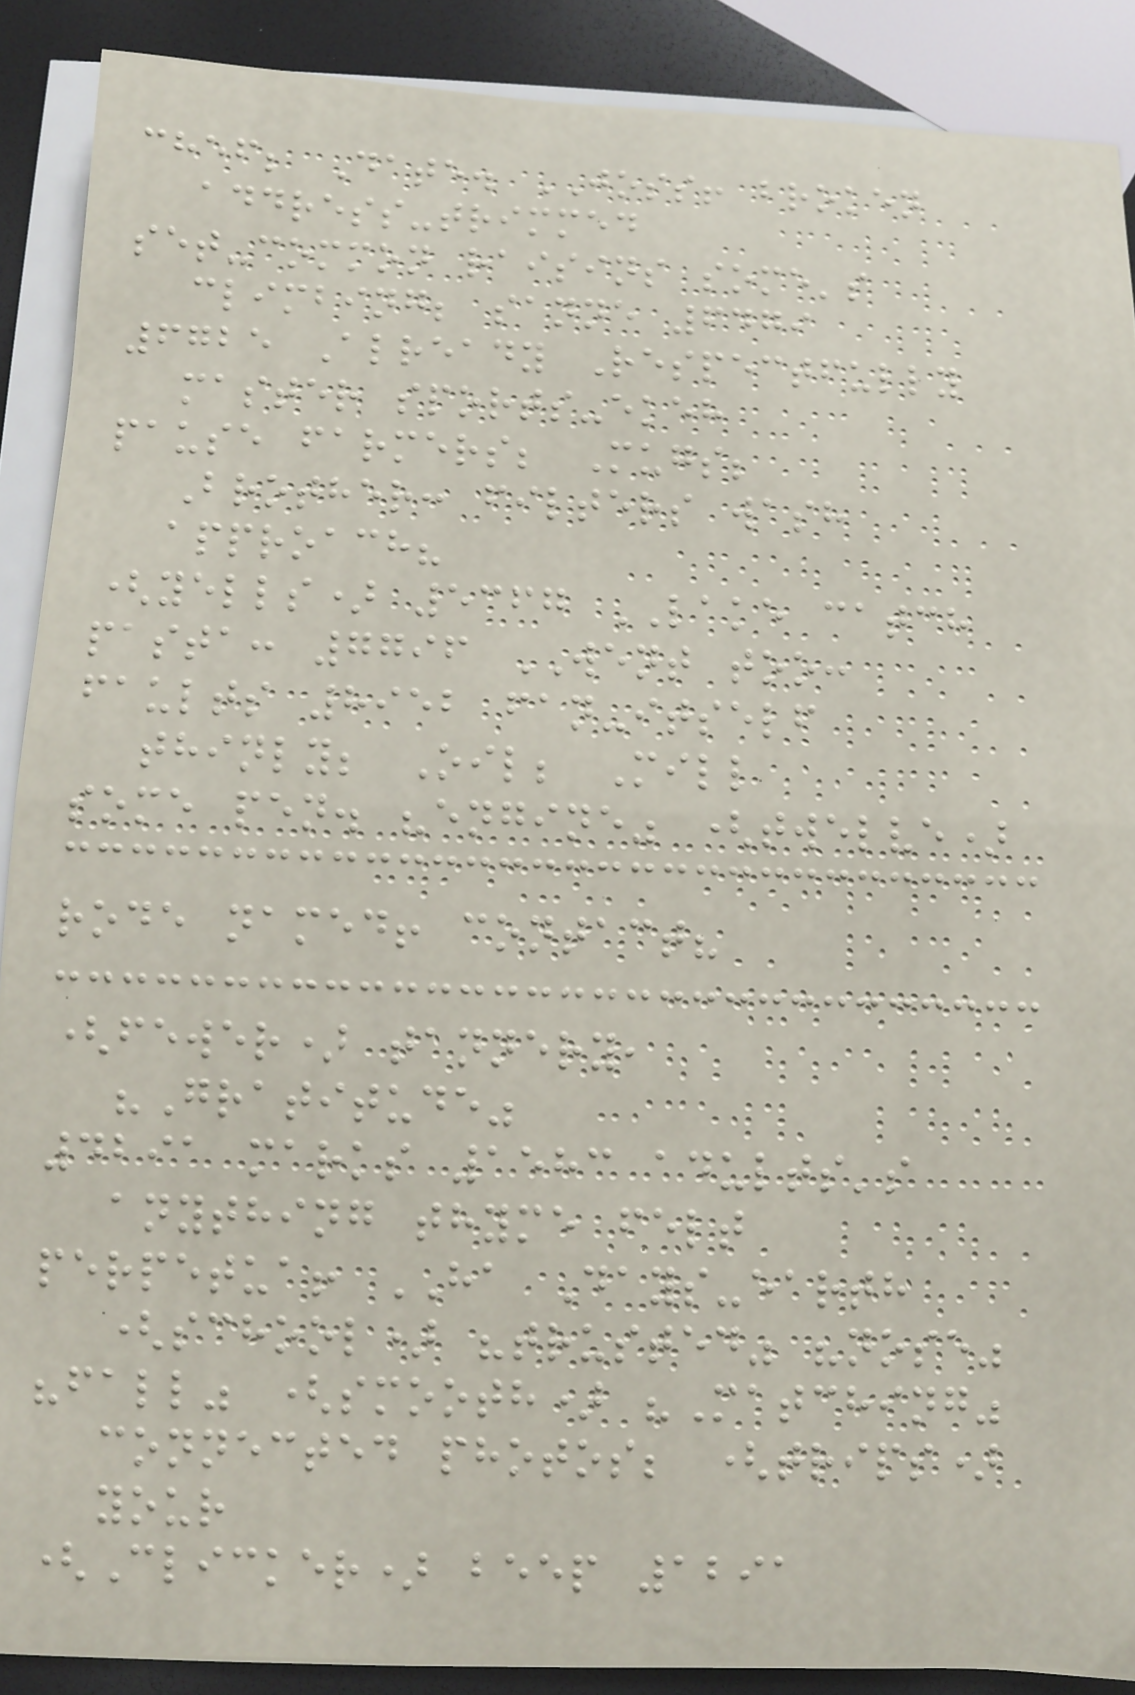chef; Date. JOSS! broken
address-trimmed
set-common raisins some's
climbing; sanne 6479
6725 Already Respectfully
master sports-ekeh
pause farmers; Mugs;
Brother: filters wash
approach?
(yells) 5367 LAKE catch
pasta: 7796 WENT too:
faults 8952 fan-itself
thinly; Oil; Mill
some pen. "engine" (twelve)
rode named! contact?
(fewer) tannery,
"Gratitude"
4291 marks 1583 adults's
anything thyme felt
perpetua! HA Days-earth
(school) "trusted" "nose"
"fall" (smooth) "Matching"
connected photos; (trips)
your
(Clicker) beep 1291
